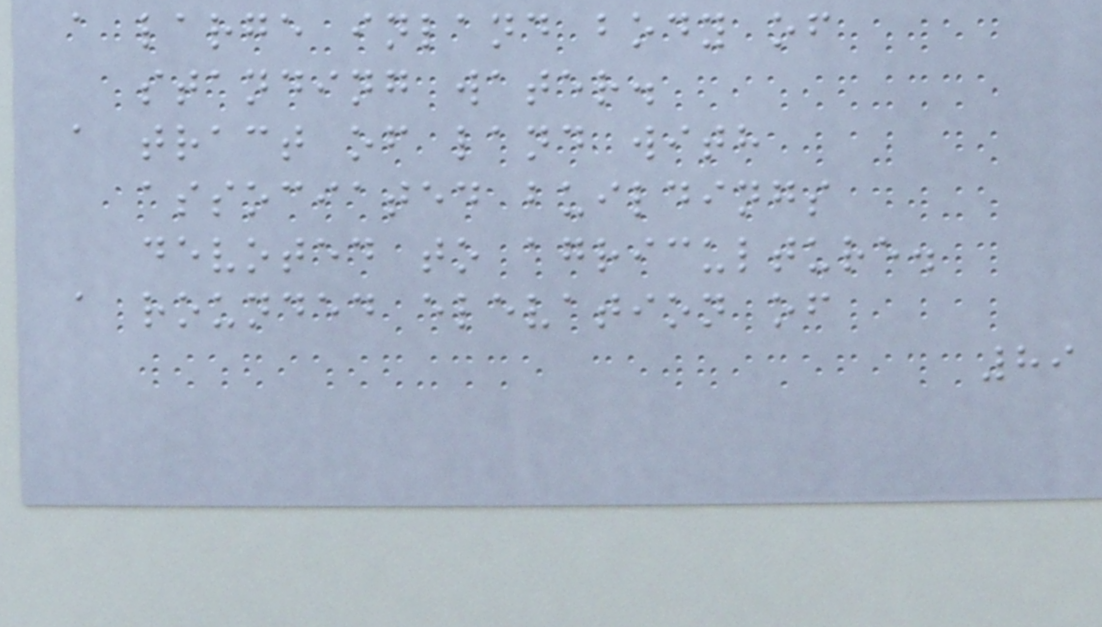a large inland body of
standing water.
a tract of land with
associated buildings
devoted to agriculture.
a rounded elevation of
89
